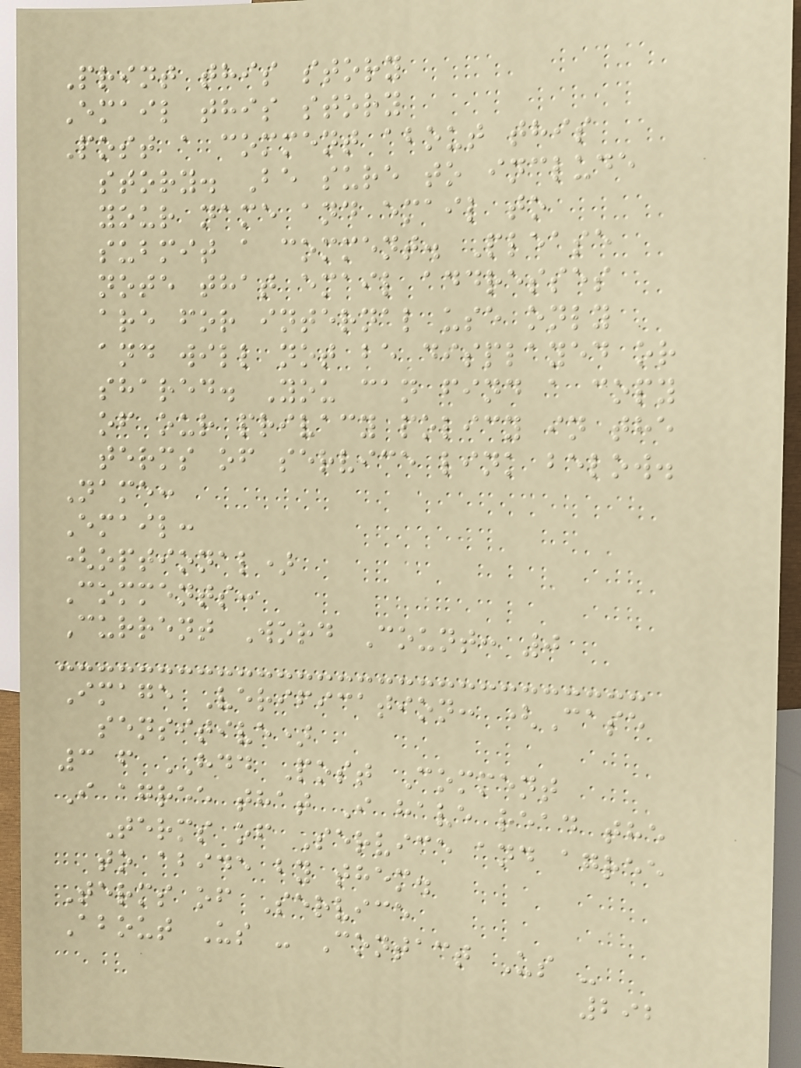Print this story
Email this story
Post a comment about this
story. Be sure to include
your name and email to
submit a comment. Please
note that email addresses
are for internal use only
and will not be displayed or
shared. You can find a copy
of our privacy policy in the
terms of service link below.
Name:
Email:
(optional)
Comments:
Current Word Count: 0
Image Verification: (Case
sensitive)
3 f HDD Post Comment
I agree that I have read the
Terms of Service and agree
to abide by them.
Terms of Service
About Us - Contact Us -
292
